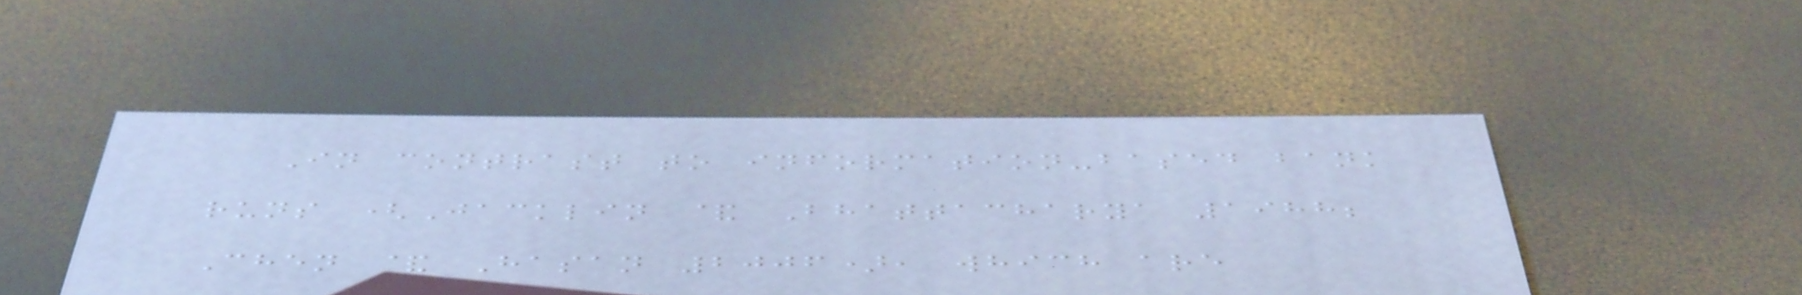In contrast to information-based bank
runs (Jacklin & Bhattacharya 1988;
Chen & Hasan 2006), which are
